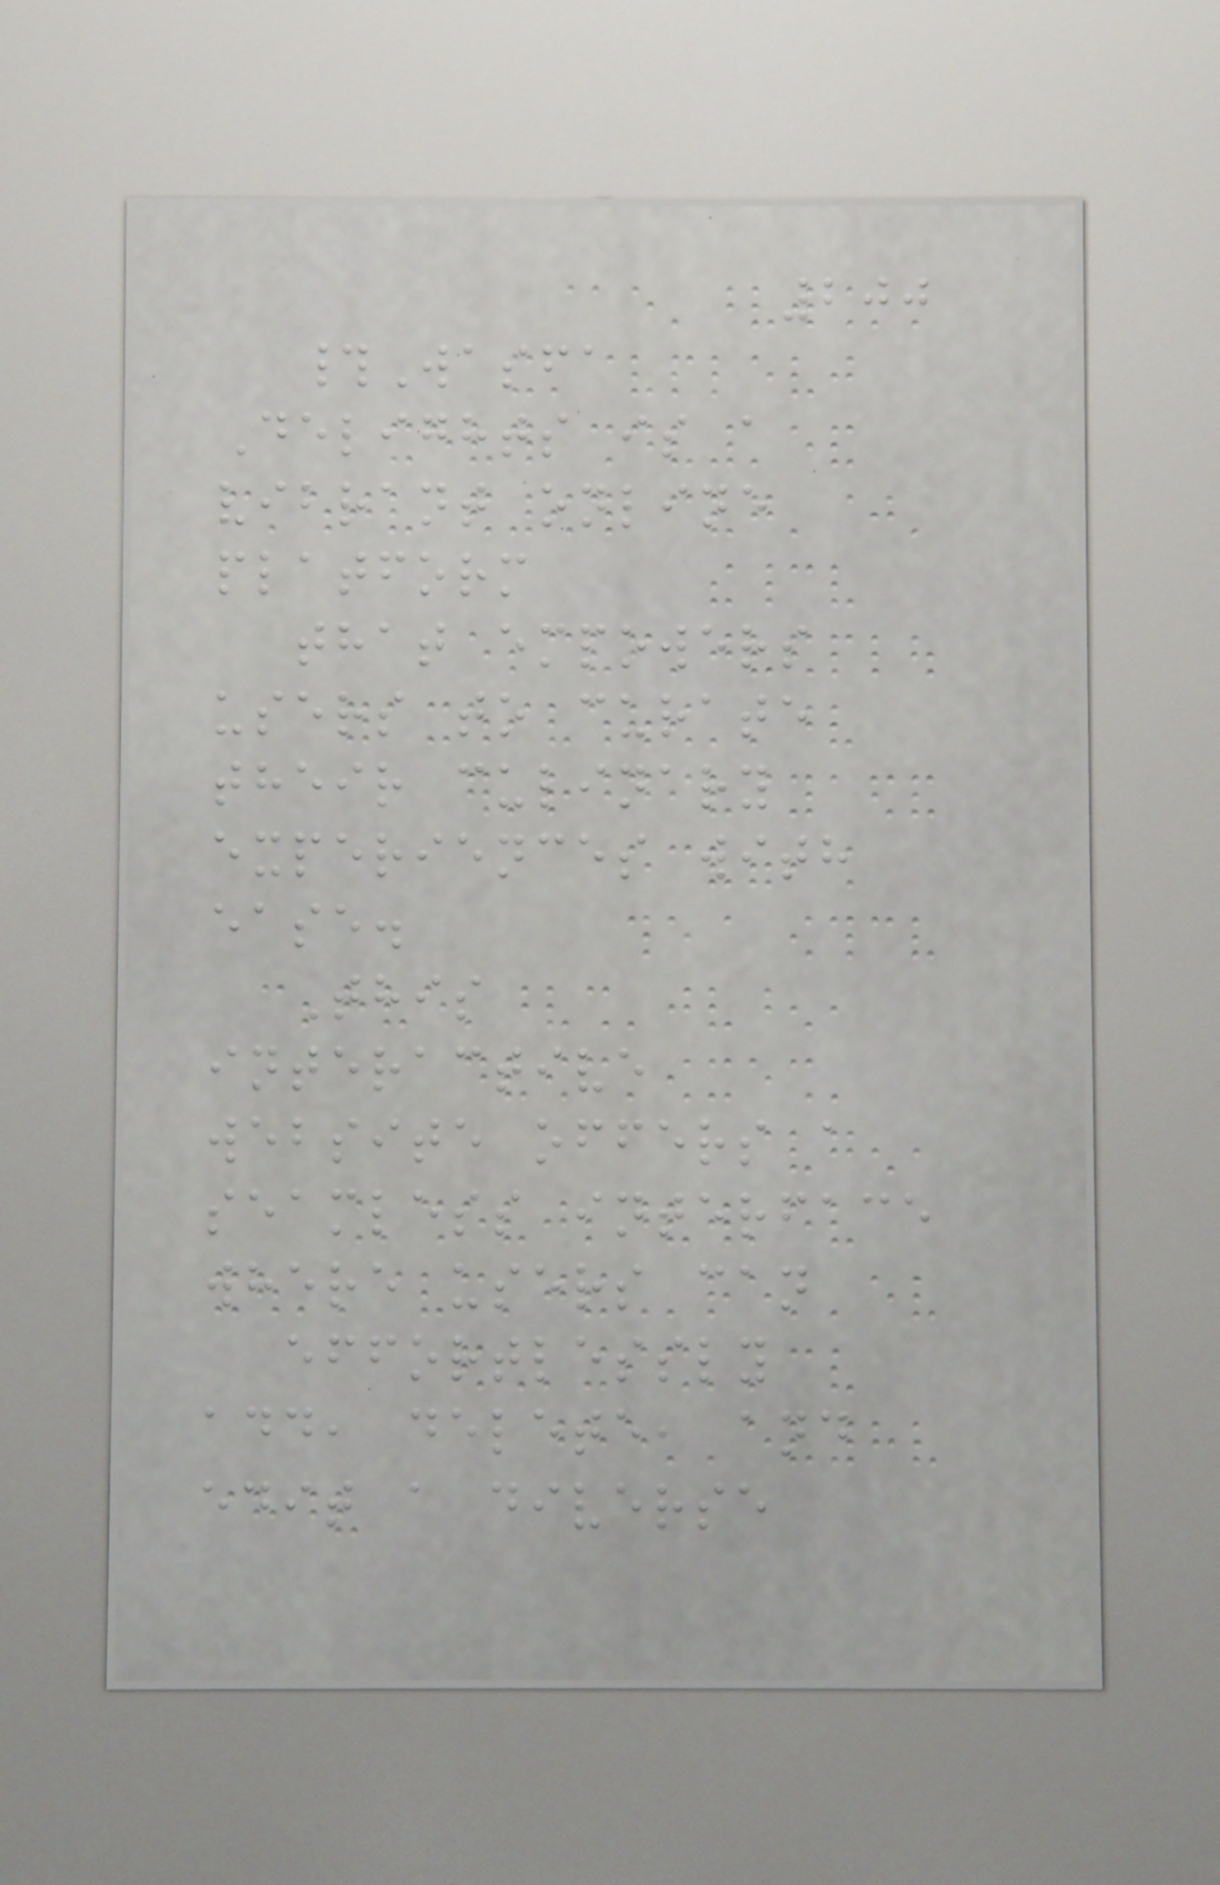200
#Wasfa
Delights is a
vibrant online
platform
that empowers
users to curate
their culinary
experiences with
ease.
This
interactive
website offers a
seamless interface
where users can
effortlessly
add, delete, and
edit a diverse
